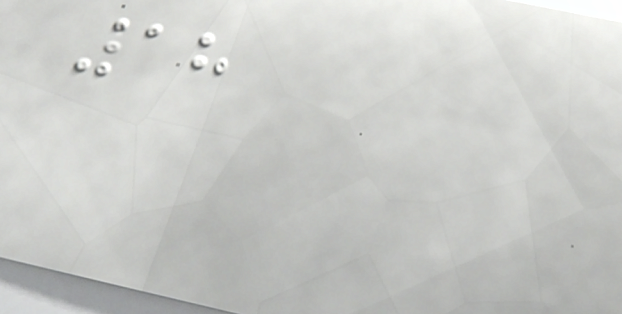18
